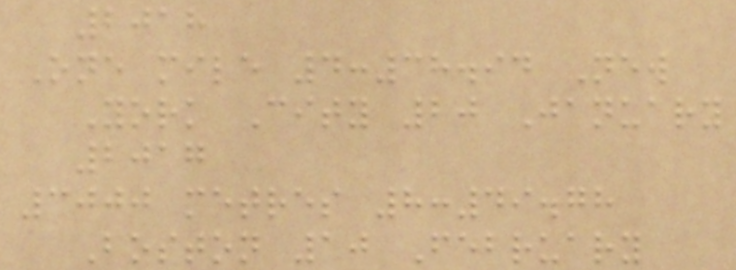2018
One mile 4:38.94 New
York City 20 January
2017
3000 metres 8:49.78
Boston 10 February
